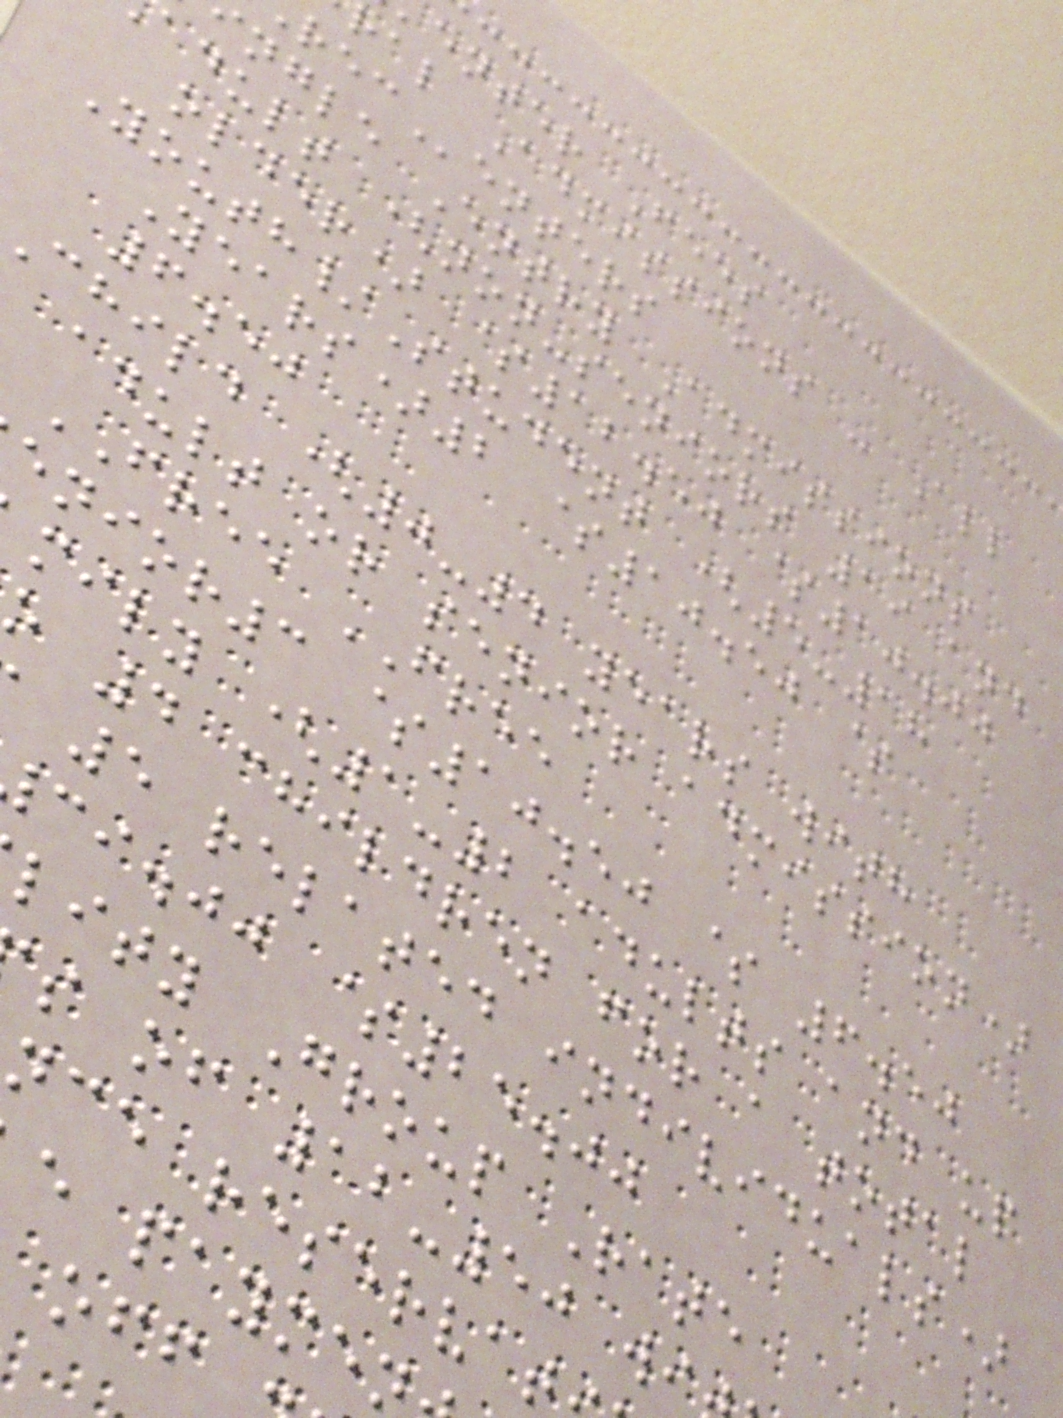enter Fees
ral Admissions - All
enters
ngle Entry Admissions
adult (non-seniors 19 and
older) $12.50 $10.00
Youth/Student (5-18
Years)2 $10.50 $
6.50
child (0-4 years with
adult or senior admission)
FREE FREE
enior3 $10.50 $ 6.50
mily (1-2 adults and up
o 4 children for a total
5 related individuals)
ci.jj $25.00
lity Group Rate
s of 12-50 wi
nce reservat
e payme
